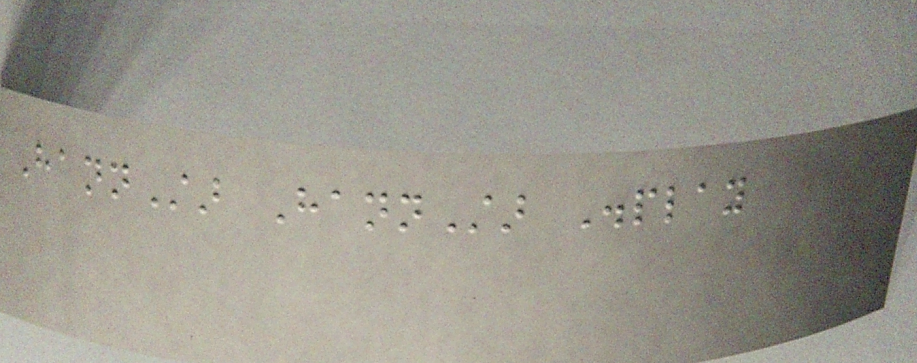HannStar HannStar Display
